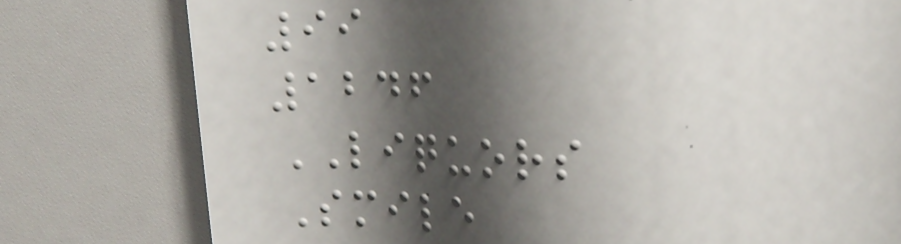99
1246
LIQUORS
Smile
